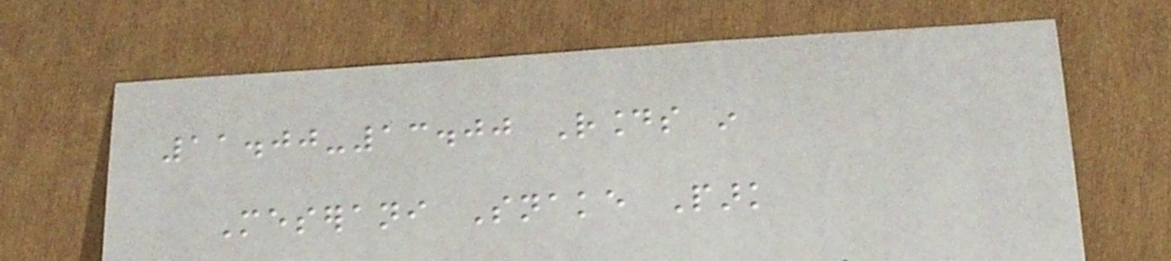11.00-13.00 Rounds in
Meserani Snake Park
